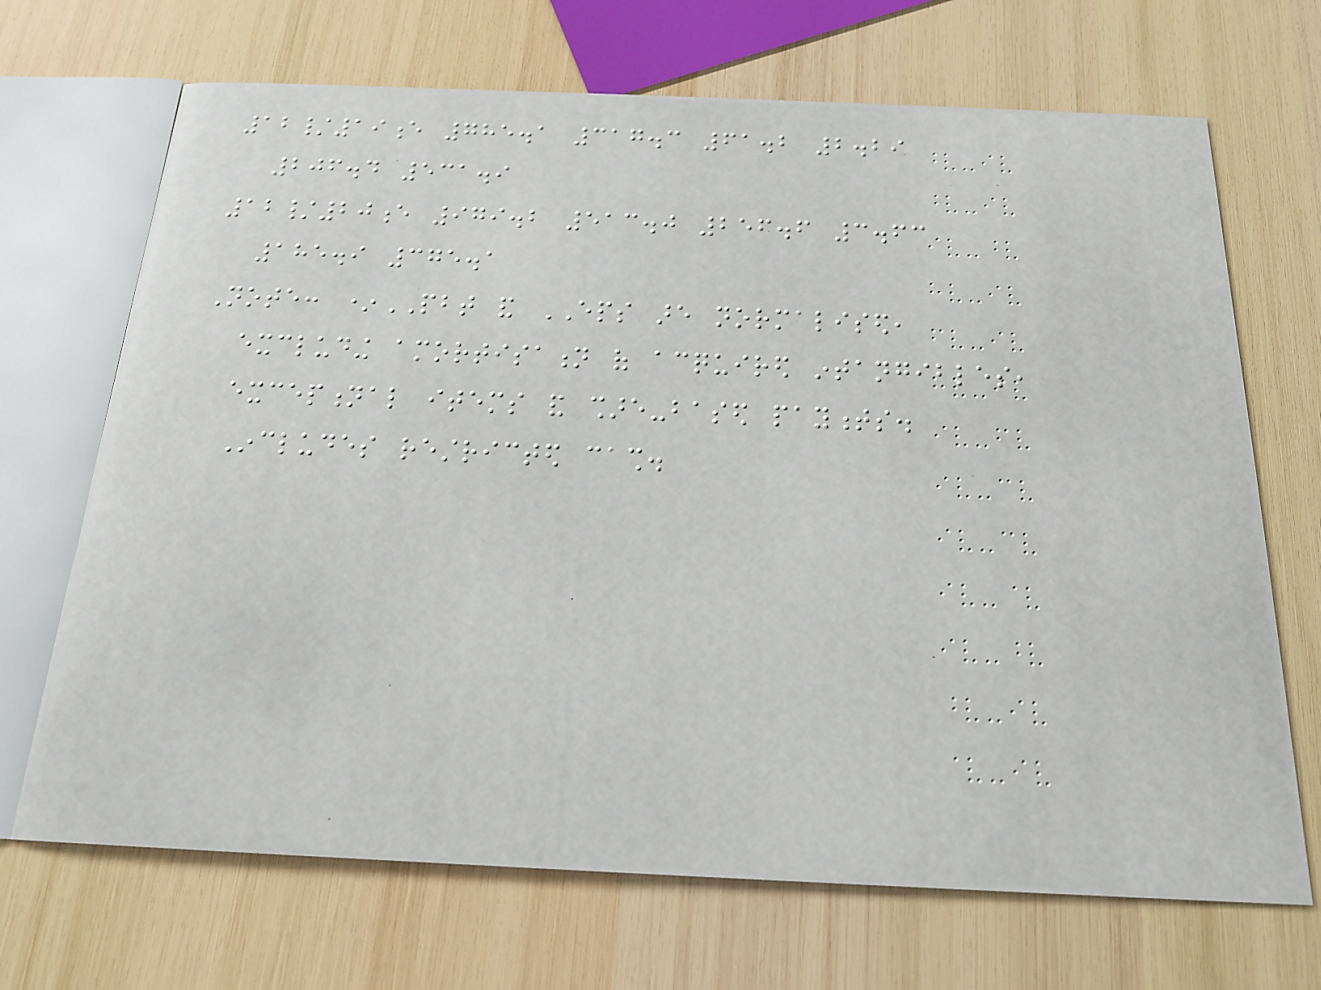12/19e 785.1 317.3 61.2 2.29
206.4 531.9
12/20e 979.2 513.0 256.6 3.63
185.9 375.1
Note: *PBT and EPS are normalised,
excluding amortisation of acquired intangibles,
exceptional items and share-based payments.
Includes restricted cash.
